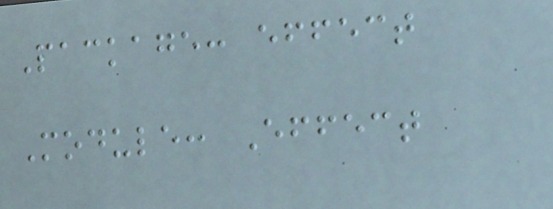Package: effect
Module: Effect
